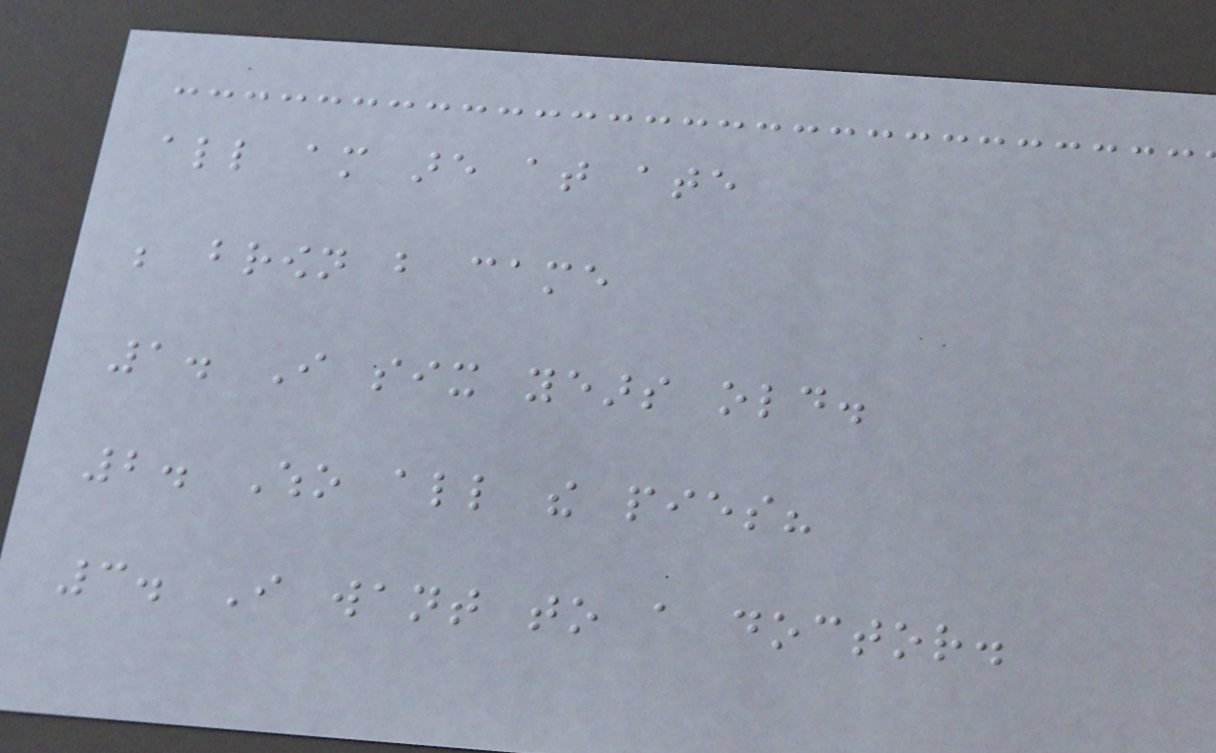all am are at ate
be brown but came
1. I six years old.
2. Who all the pies?
3. I want to a doctor.
